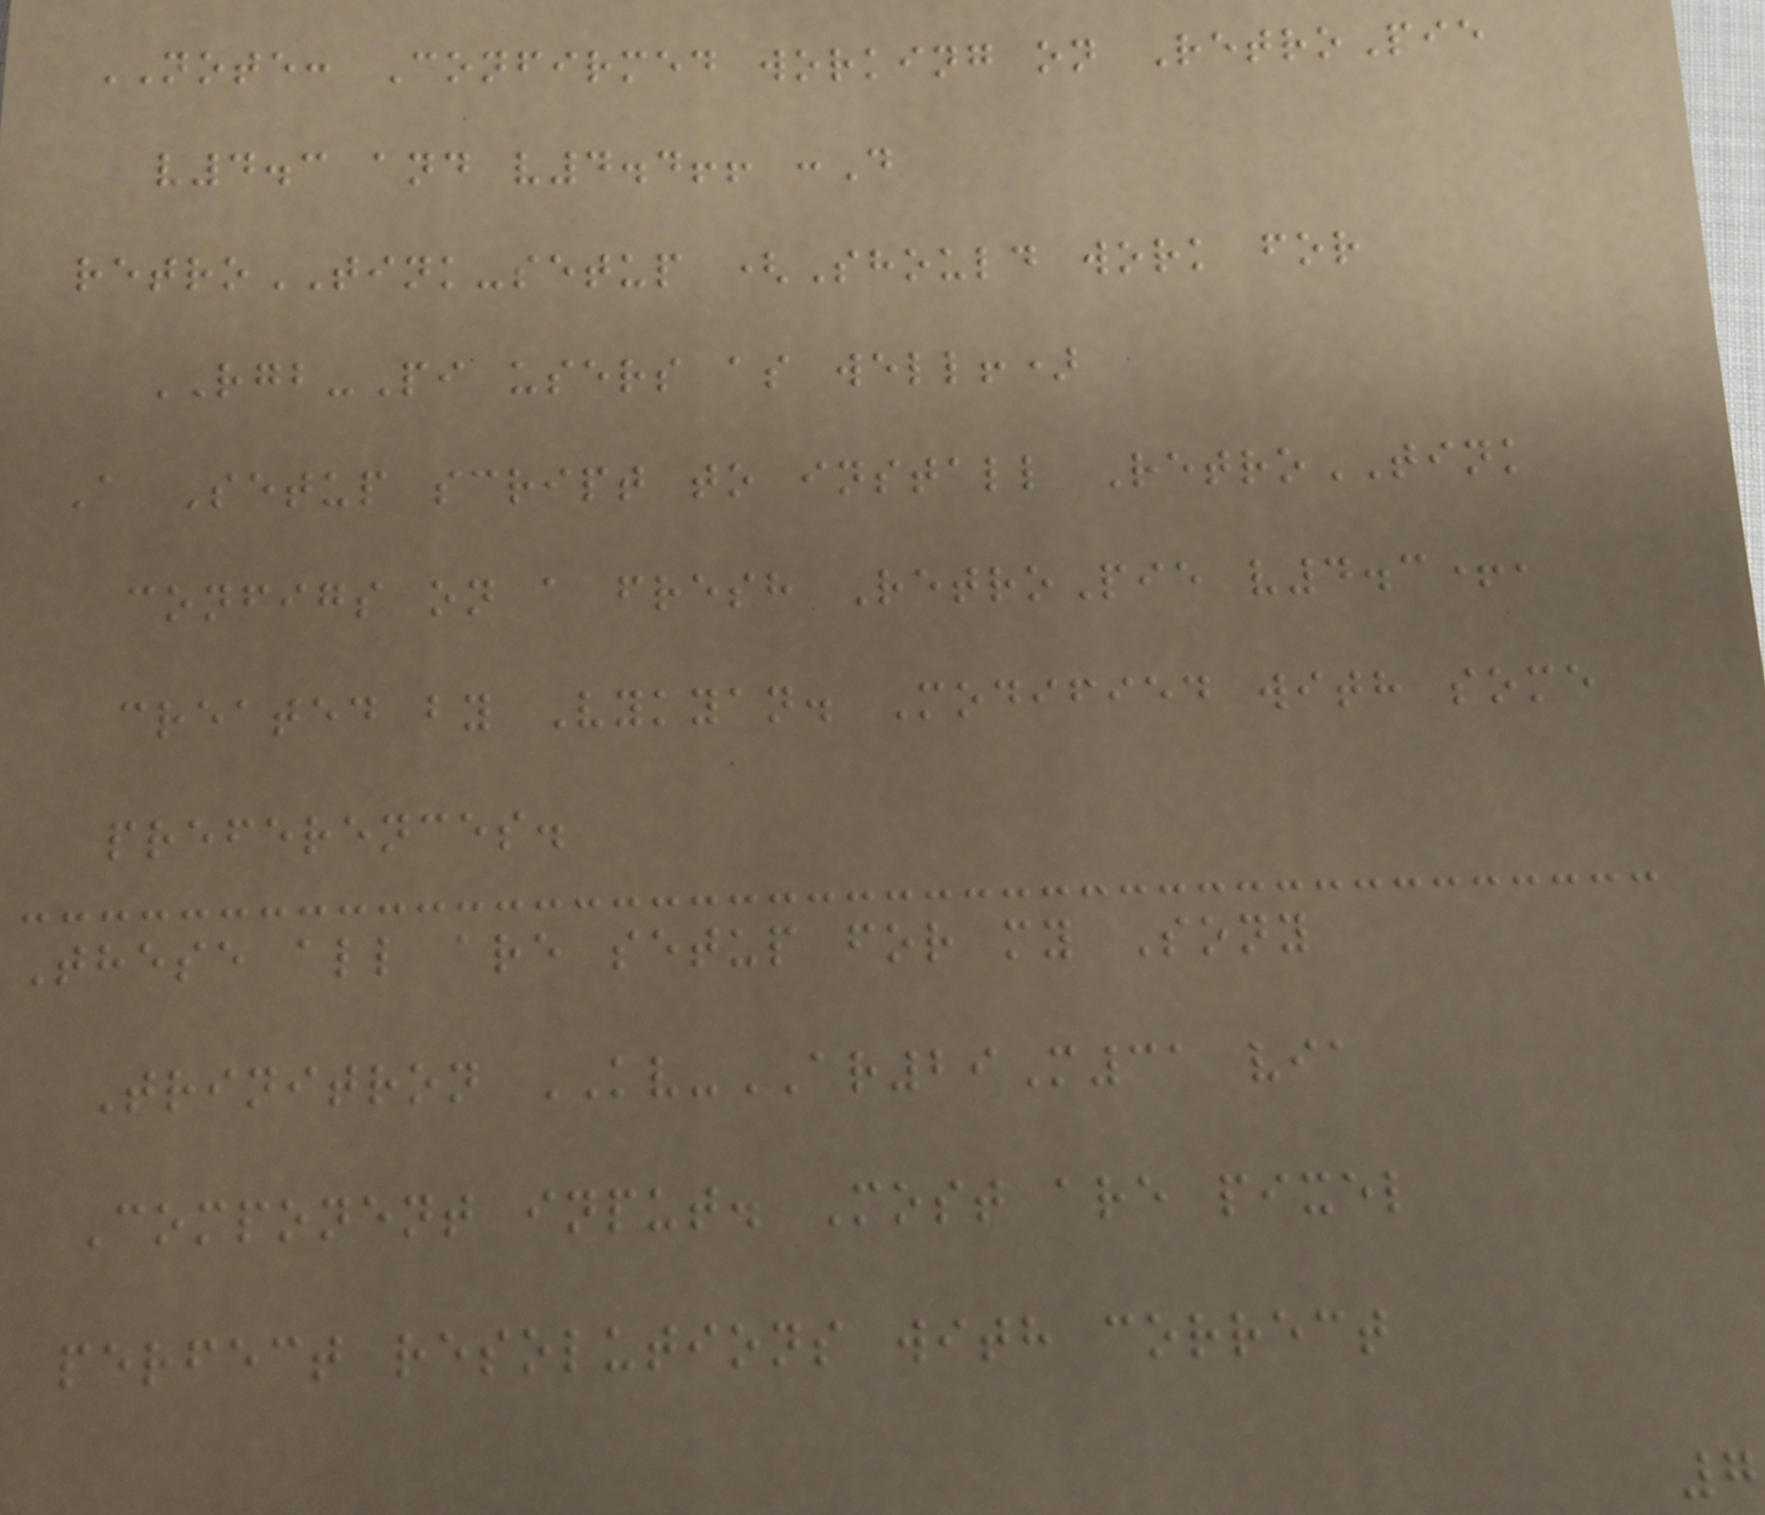NOTE: Confirmed working on RetroPie
v4.3 and v4.4!! :D
retroTINK-setup (Should work for
RGB-Pi users as well!)
A Setup script to install RetroTINK
configs on a fresh RetroPie v4.3+,
created by Vykyan. Modified with some
preferences.
These all are setup for my Sony
Trinitron KV-AR29M31 via
Component input. Most are pixel
perfect resolutions with correct
7
